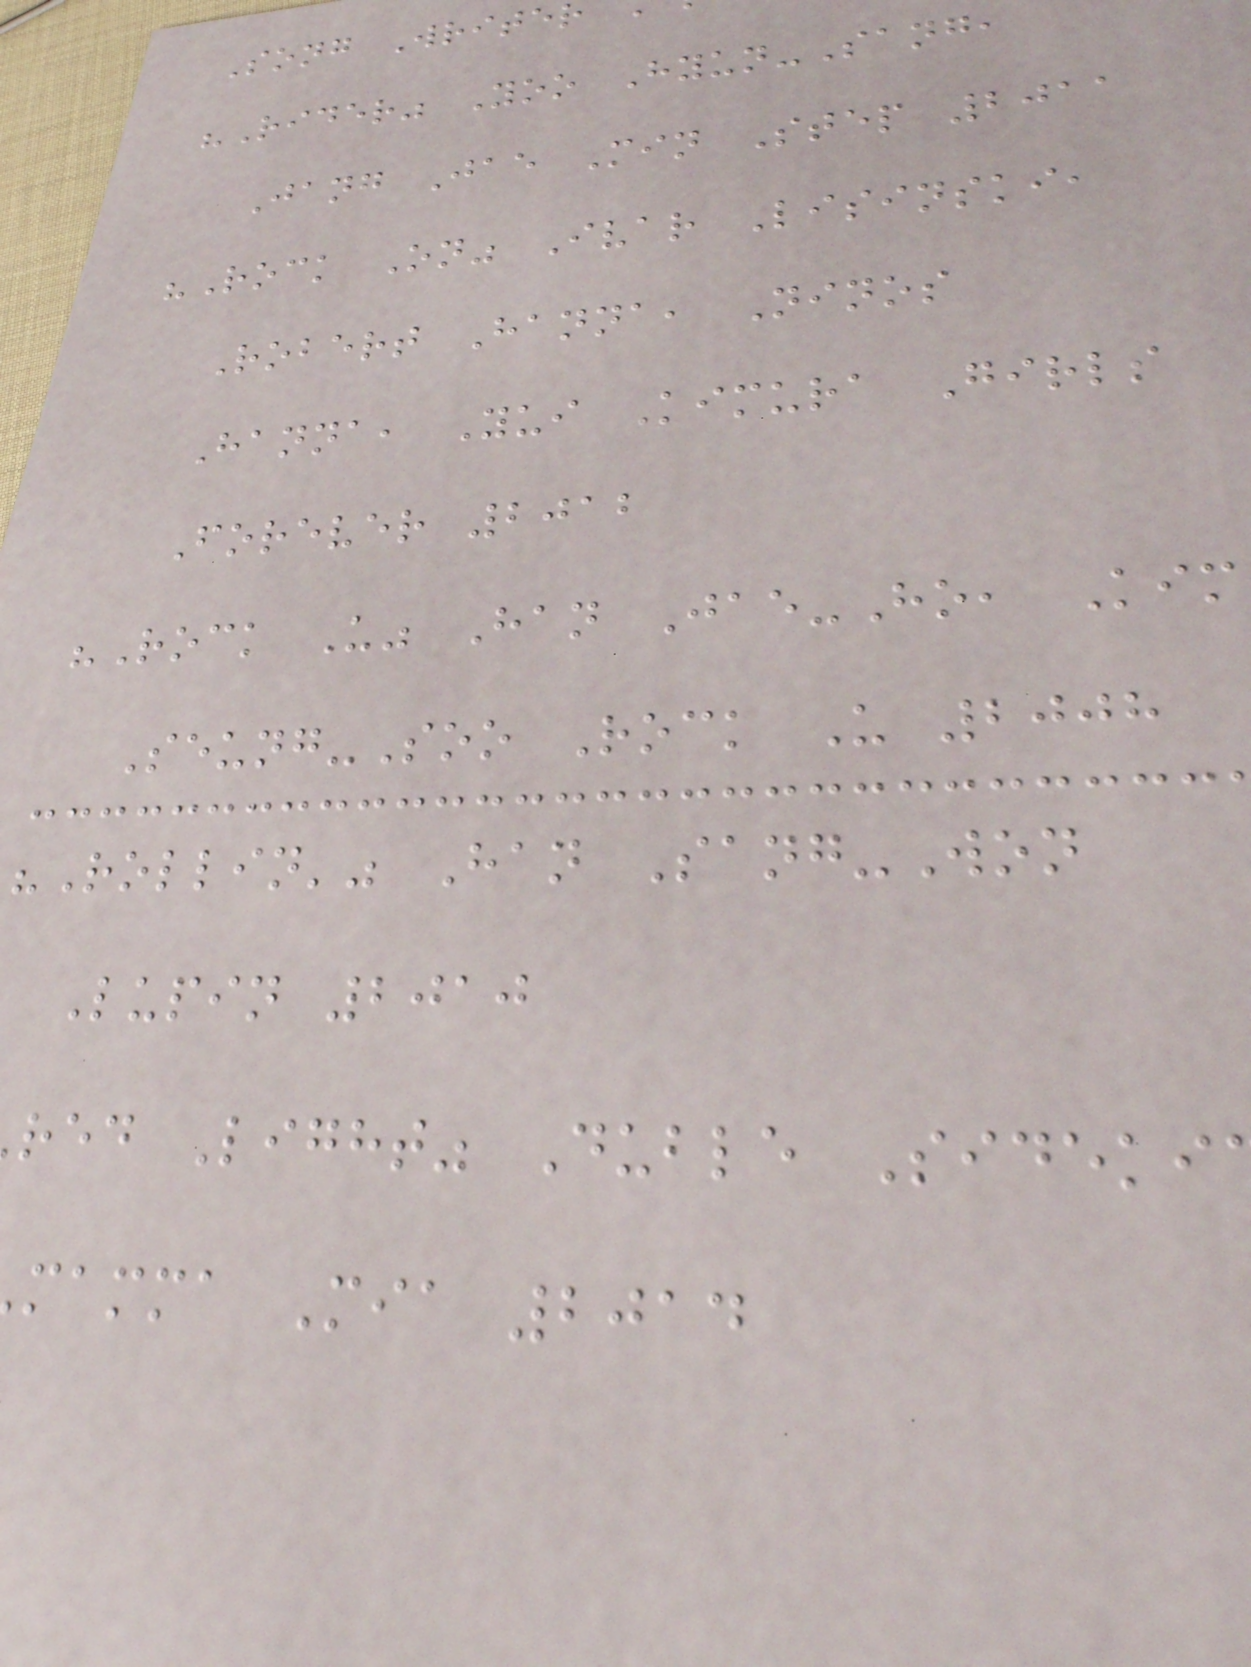Song Write
"Rider" Yoo Hyun-Sang,
Jang Jae Min Step 2011
"Rock On" Ivar Lisinski,
Robert Hanna, Ninos
Hanna, Yui Kimura Girls
Forever 2012
"Rock U" Han Jae-Ho, Kim
Seung-Soo Rock U 2008
"Rollin'" Han Sang-Won
Lupin 2010
red Light" Duble Sideki
mamma Mia 2014
